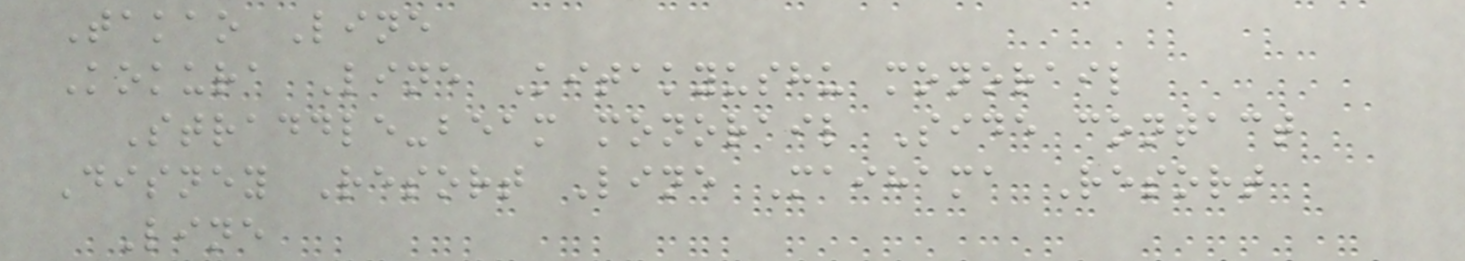Takao Line
Kokura Line Kitakyushu monorail
Straddle-beam monorail Side contact
Disney Resort Line Maihama Resort
Line
